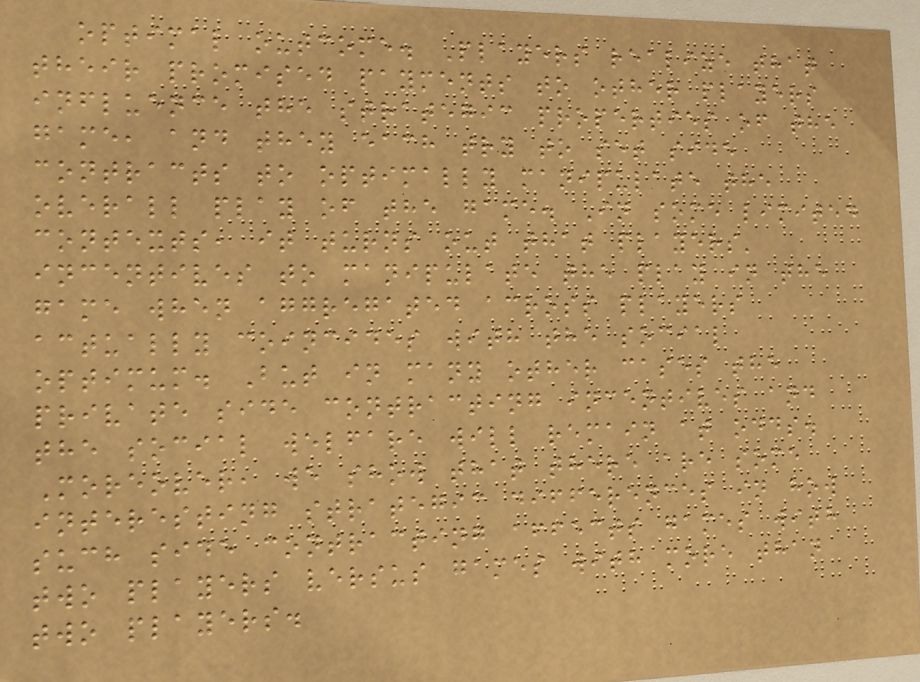optimal outcome. Players realize that
their promised payments to other players
influence the strategic properties of the
game, and they each try to set side
contracts to optimally manipulate the
overall play of the game. In some limited
contexts, it turns out that players'
incentives to manipulate the play in the
game when aggregated across players
actually coincides with the social
optimum. But in many other cases the
private side contracting incentives and
the social welfare will remain at odds.
Moreover, we show that there are some
interesting strategic differences in how
such side contracting affects games with
two players versus games with more than
two players.
